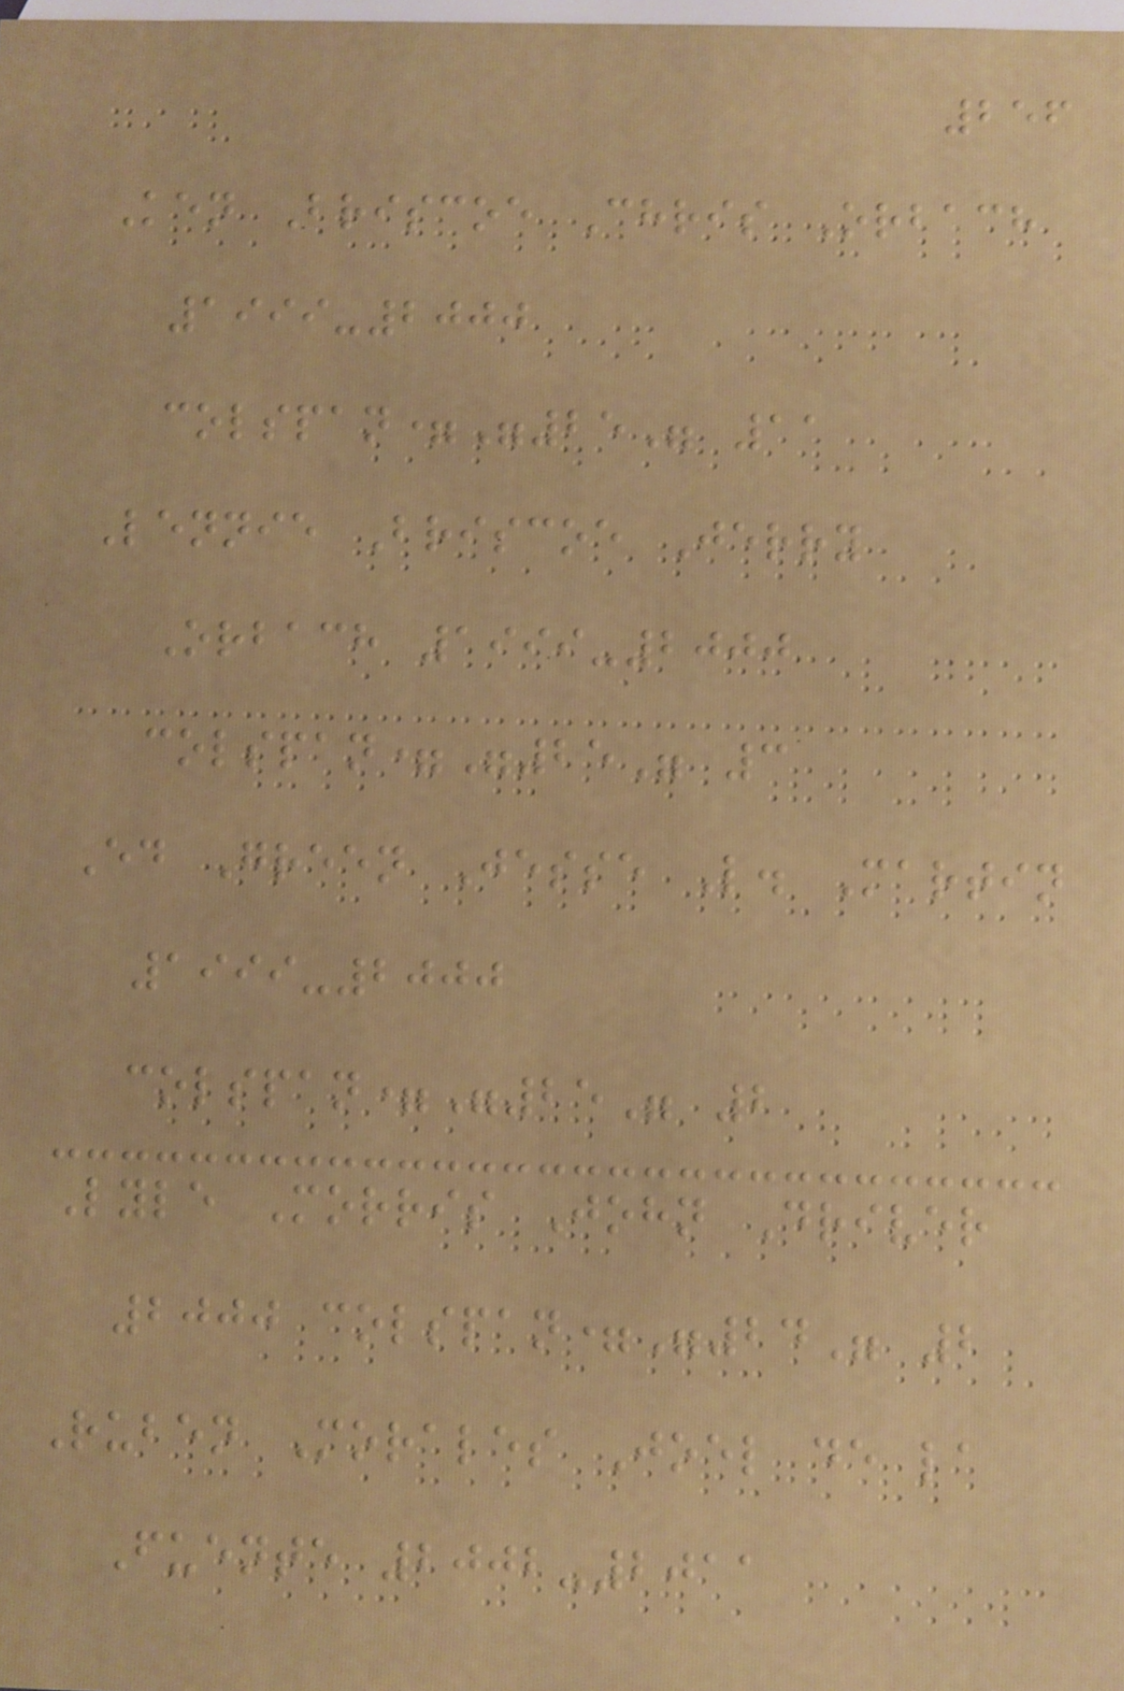256
Ken Briscoe Chris Orbach
1999-2000
colspan="25" 11
Lennie Briscoe Jerry
Orbach 1999-2000
colspan="25" 3
Ed Green Jesse L. Martin
1999-2000
colspan="25" 2
Lyle Morris John Driver
2000 colspan="24" 2
Ruben Morales Joel de la
Fuente 2002-2011
